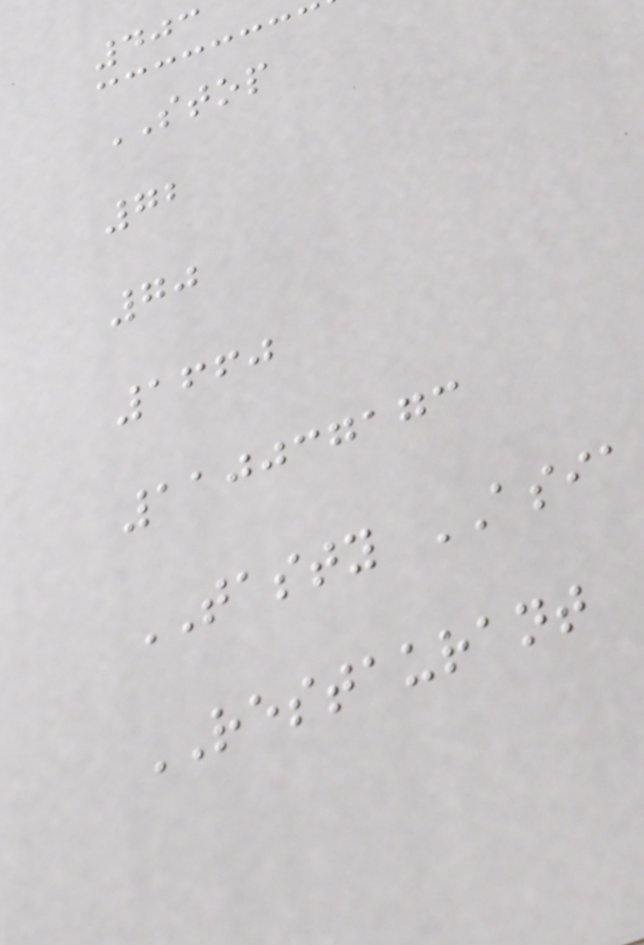403
STOP
72
70
1660
110037173
TASTY ASIA
RESTAURANT
